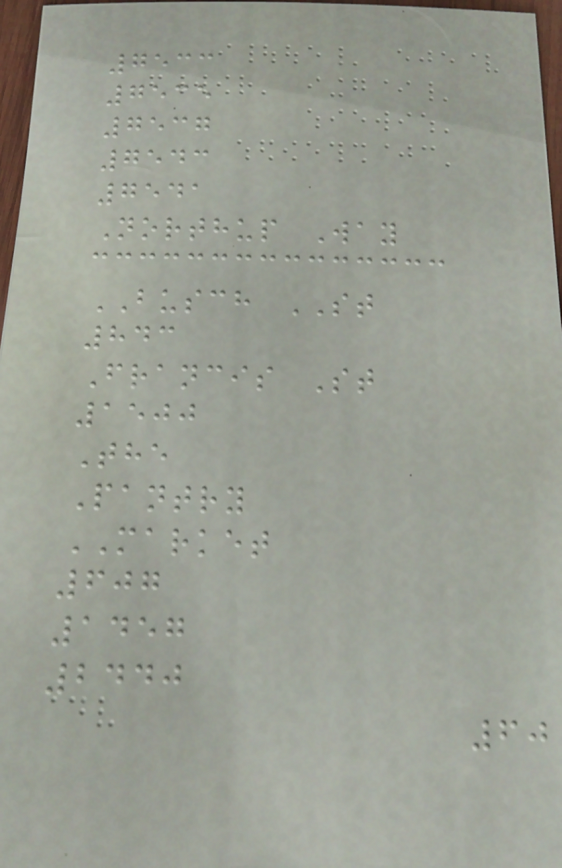7533
7535
7537
7543
7541
Northup Way
BUSCH ST
843
Francis St
1500
The
Pantry
MARKET
607
1457
2440
60
